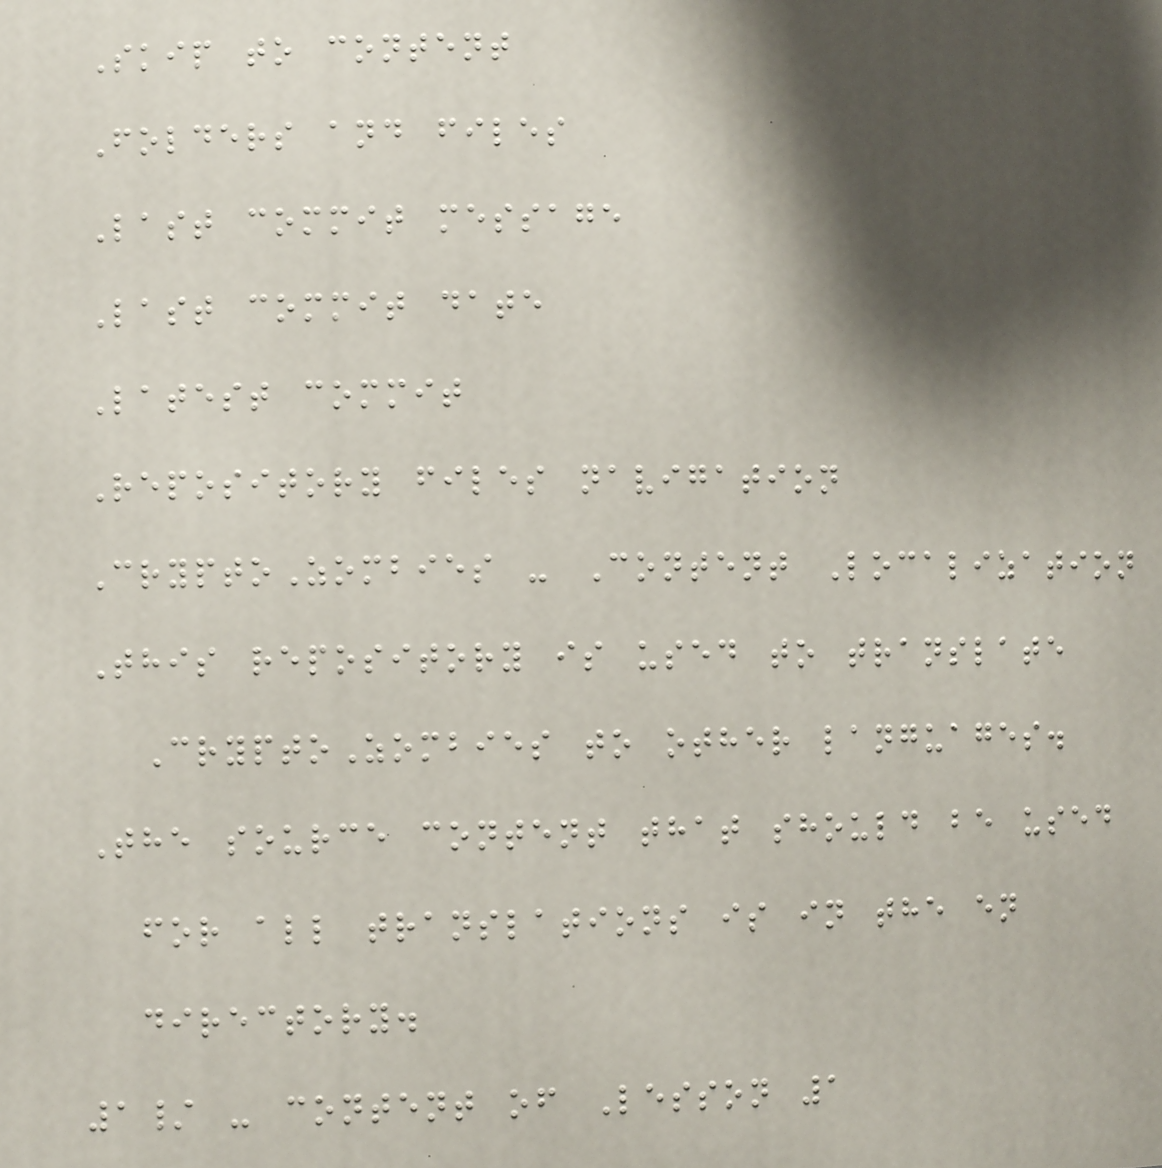Skip to content
Folders and files
Last commit message
Last commit date
Latest commit
Repository files navigation
CryptoZombies - Content Localization
This repository is used to translate
CryptoZombies to other languages.
The source content that should be used
for all translations is in the en
directory.
1/ - content of Lesson 1
